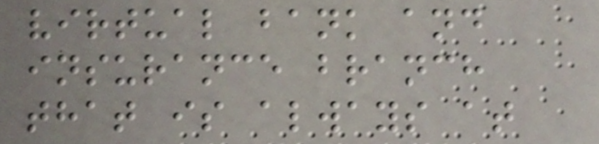virtual bank and
insurance branch
that is always at
